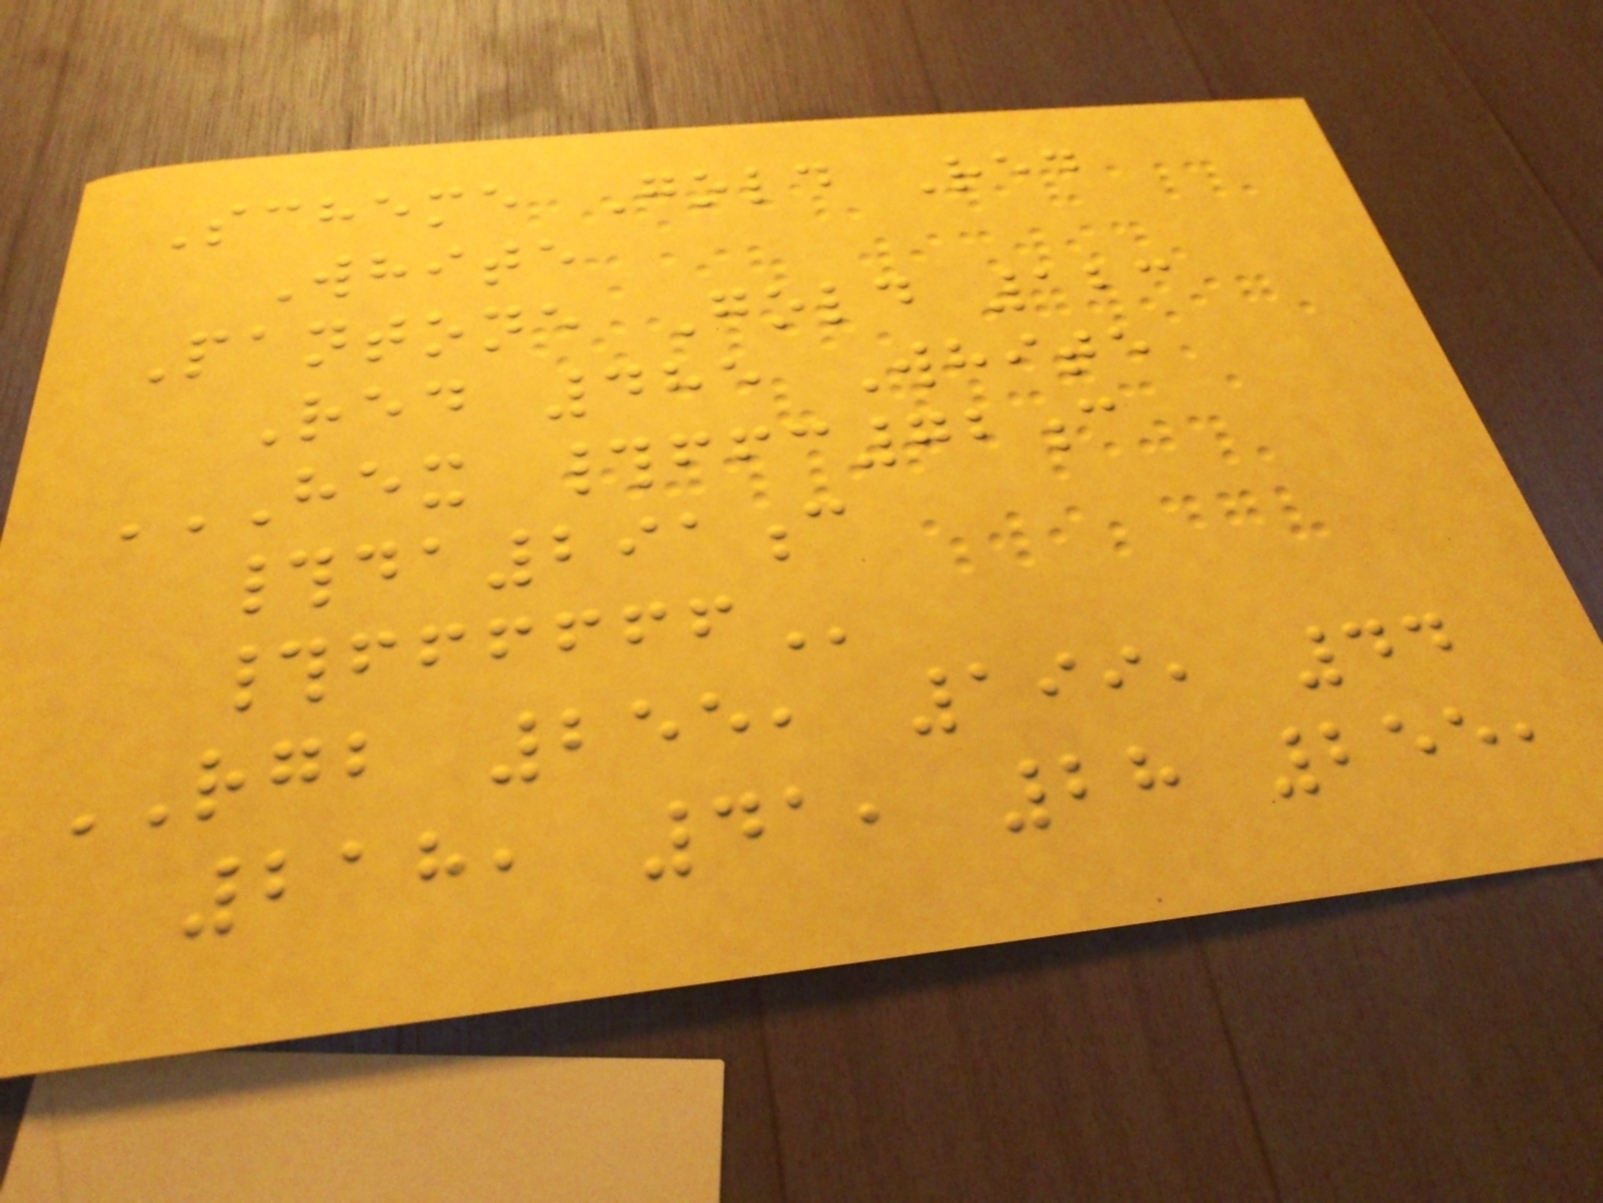Scheme Gold Red
White
Pantone Gold 123
Red 485 White
HEX #FFC72C
#DA291C
#FFFFFF
RGB 255, 199, 44
218, 41, 28 255,
